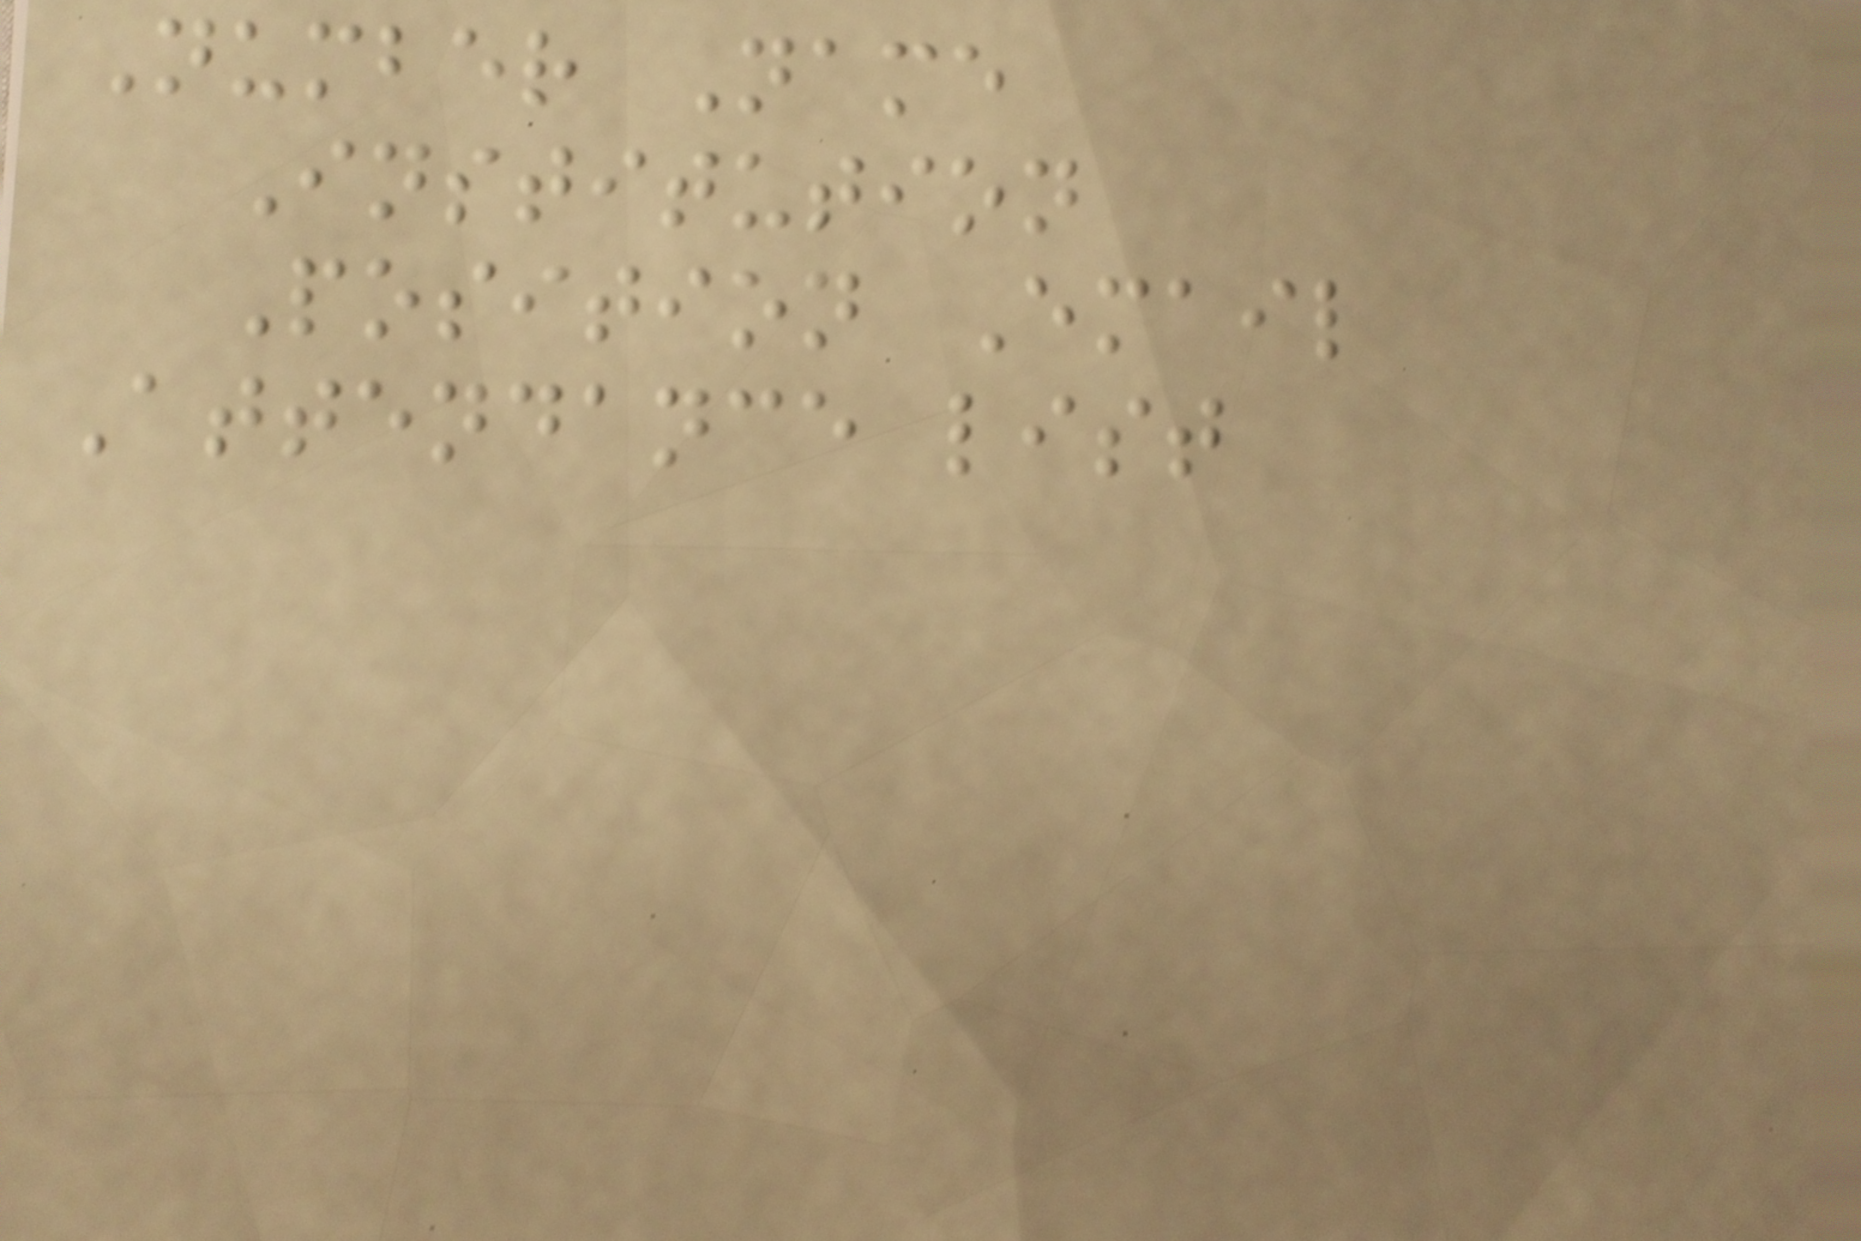Number Name
Institution
Position Email
Attendance list
